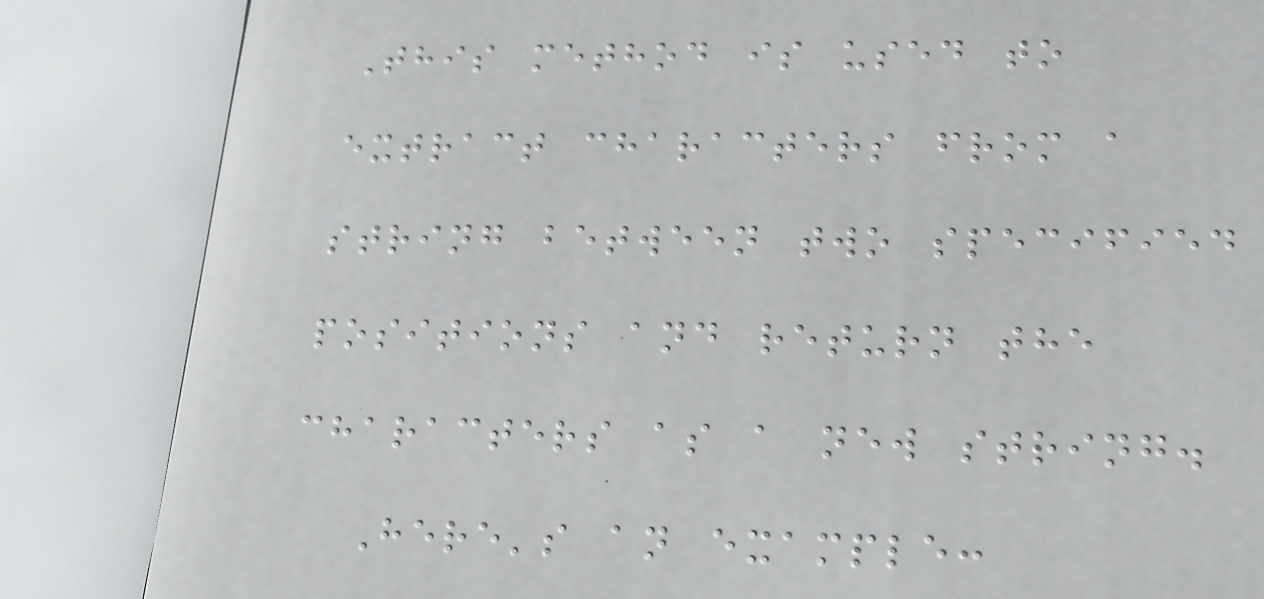This method is used to
extract characters from a
string between two specified
positions and return the
characters as a new string.
Here's an example:
